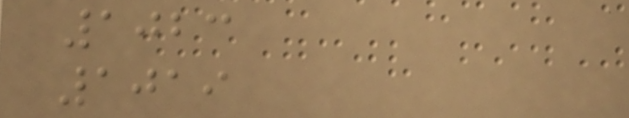1023
1019
